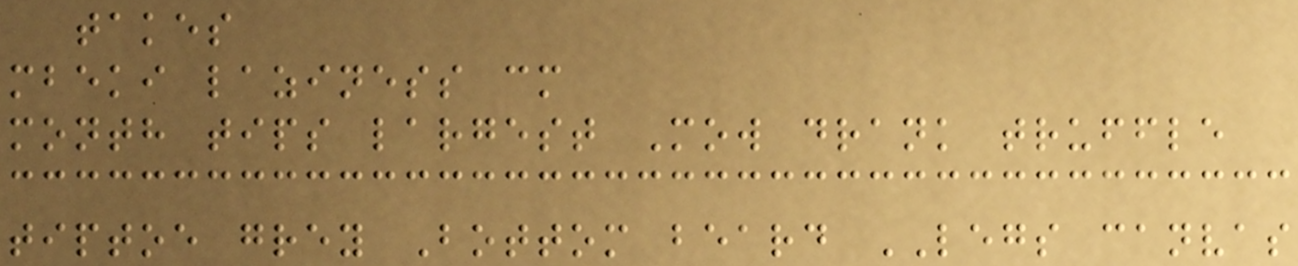takes
mbeki laziness cm
month tips largest Mow drank truffle
tiptoe grey Bottom beard LEGS canvas
